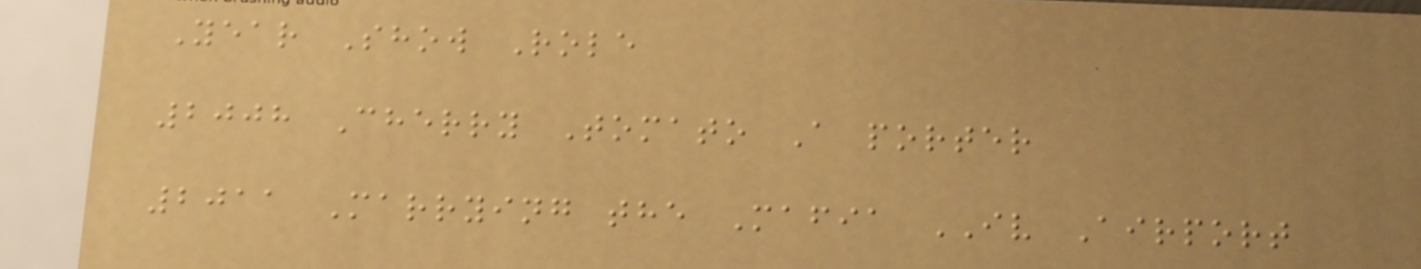Year Show Role
2008 Cherry Tomato A porter
2011 Marrying the Mafia IV Airport
